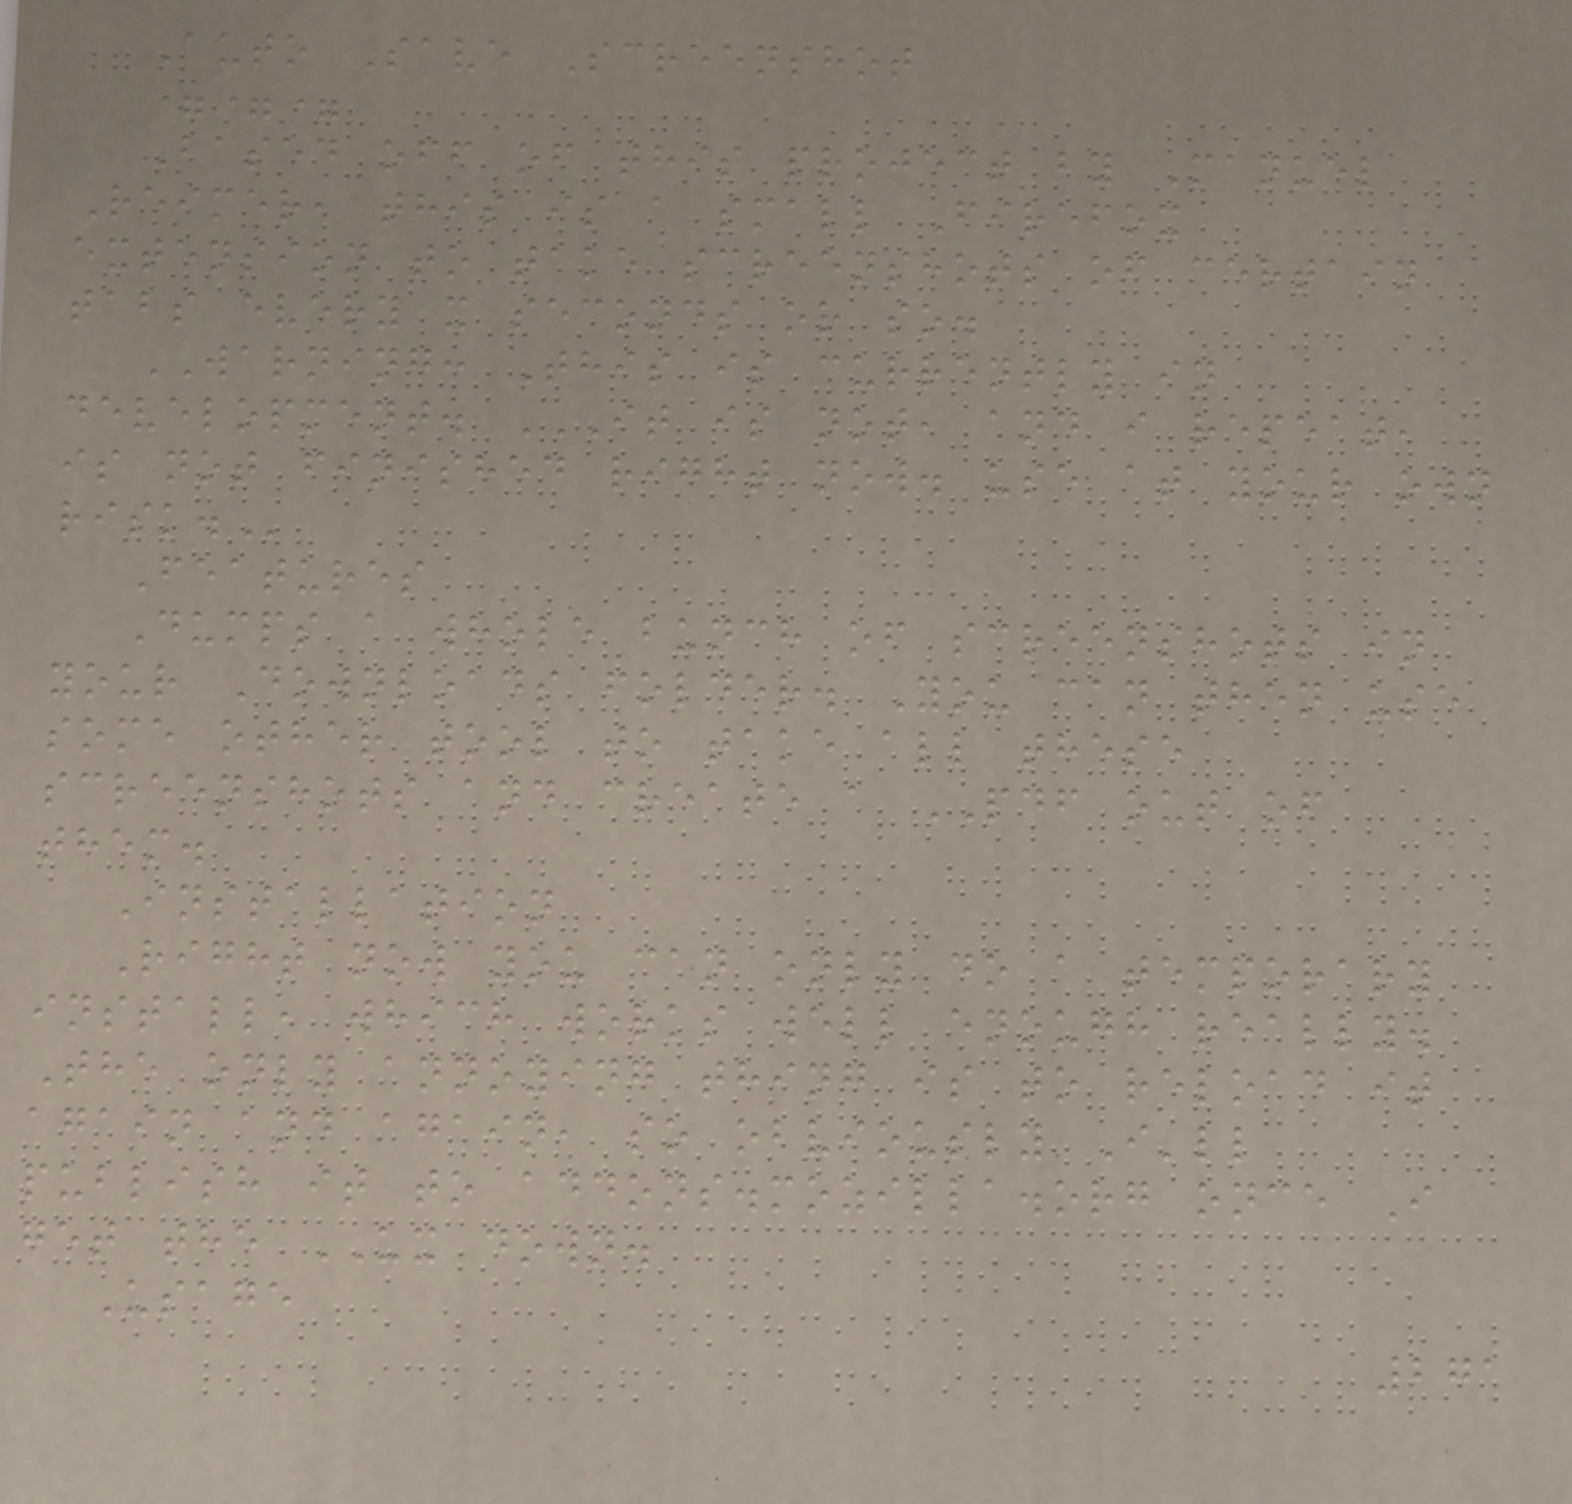Auto Save Screenshot
===
Based off of this project by Manuel
Reimer, this is a small Firefox
extension to take screenshots of certain
tabs every x seconds or so.
WARNING: This is currently in
development. IT IS NOT, AND I REPEAT,
IS NOT FINISHED RIGHT NOW. USE AT YOUR OWN
RISK.
Features
Dumps a whole bunch of screenshots in
your Downloads folder. You can then use
some other tool to take all these
screenshots and create a PDF out of
them.
Installation
Right now you can only do a temporary
install, which works well enough really.
The only annoying thing is to reload it
again and again, so obviously I'll
publish it to addons.mozilla.org once I
get the UX down.
Usage
271
